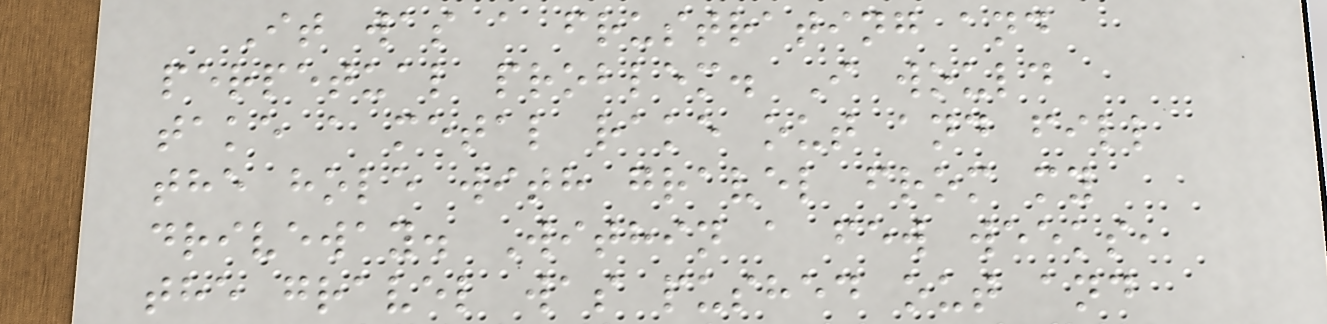It was a frustrating and
perpetual problem. I would
take a metal rake out and fill
the hole with gravel from my
driveway. Within a few weeks,
the gravel was pushed out and
